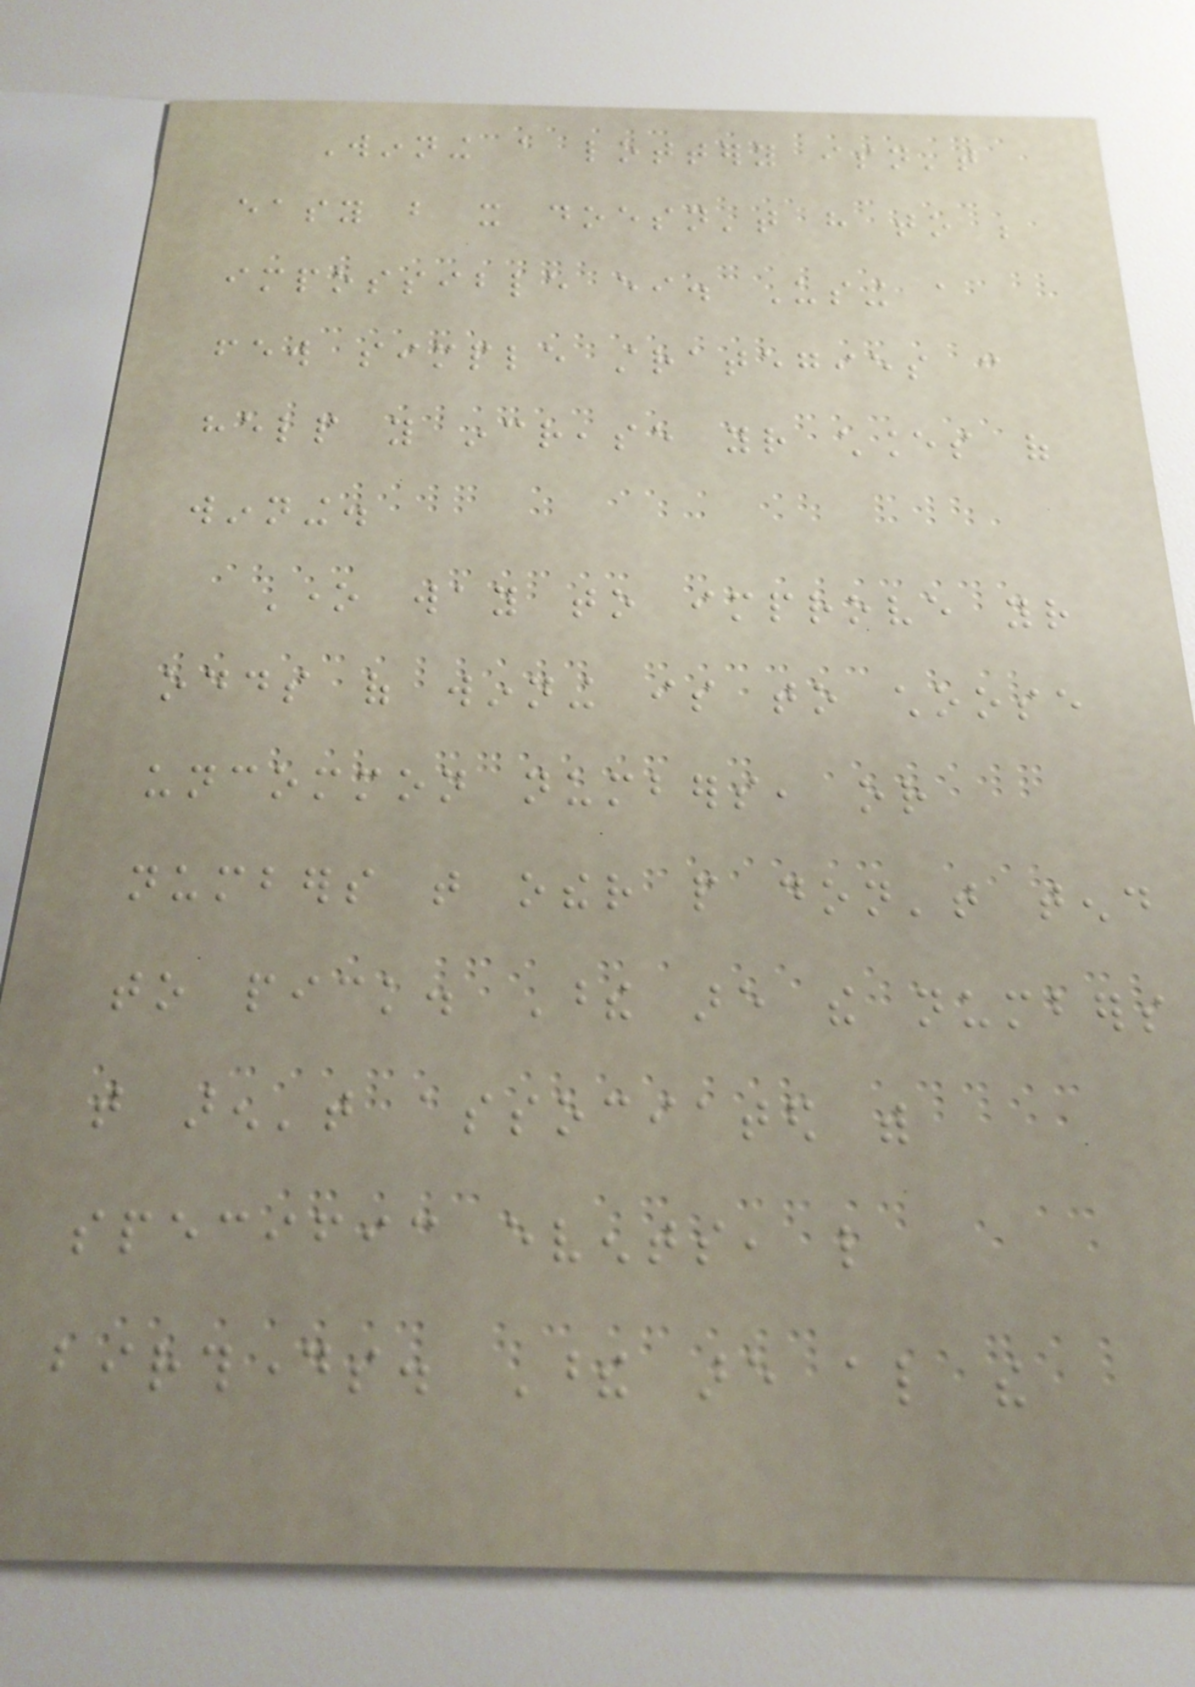Winning a lottery isn't
easy but it doesn't have to be
impossible either. Using a
few simple strategies can
help you increase your chances of
winning.
One way to improve your
odds of winning is to choose
uncommon numbers, or
numbers that other people don't tend
to pick. These are the numbers
that aren't associated with
specific events, like
birthdays. These are also the
